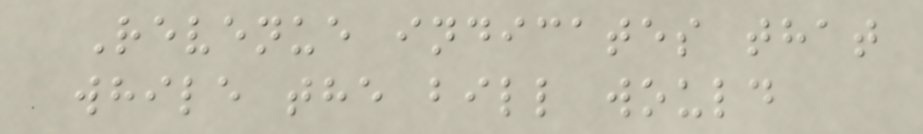Revenue indicates that
while the bill would
